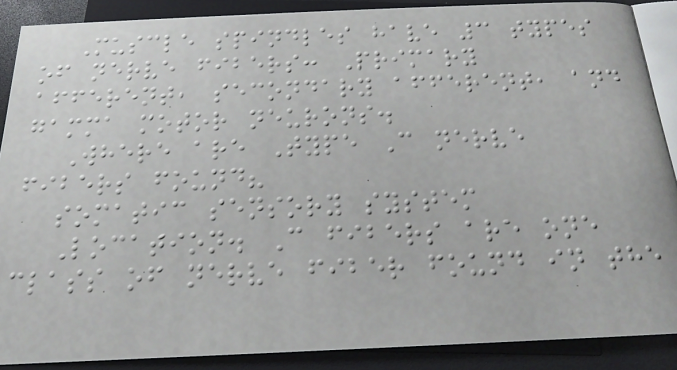Muscle spindles have 3 types
of nerve fibers: Primary
afferent, secondary afferent, and
gamma motor neurons.
Where are Type C nerve
fibers found?
somatic sensory system
Location. C fibers are one
class of nerve fiber found in the
